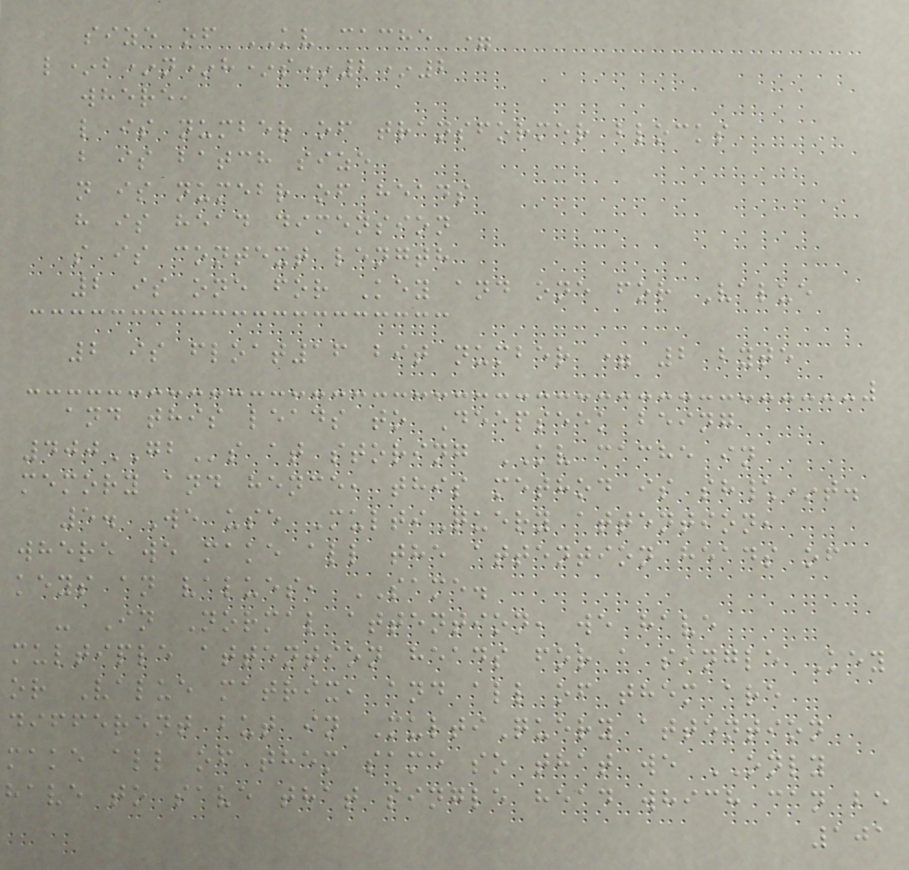size of KV cache =
l*b*n*h*s*2*2
where,
l is number of transformer blocks
b is batch size
n is numebr of heads
h is head dimension
s is context length
2 is one for Key and one for Value
2 is float16 bit number = 2 byte
and this leads to Deepseek being
400GBs at storing KV cache in
memory and hence, this method is sh\*t.
5. We use MultiQuery attention,
where we make all the attention heads of
keys an values, SAME.
- In Normal attention, we have
multiple attention heads for a single Key
or Value matrix, and all of them are
different but in MultiQuery attention
make all of them same so that we ONLY
have to save that single head which can be
101
